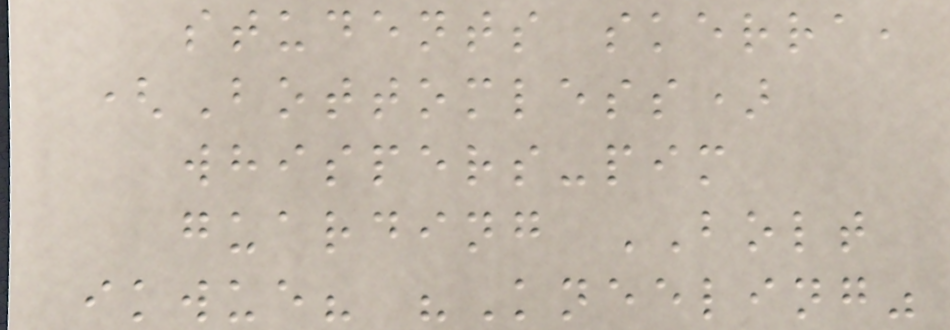students skerra,
(Bottomless)
whispers-pim
guarding BOLT
ikwue? "Kneeling"
